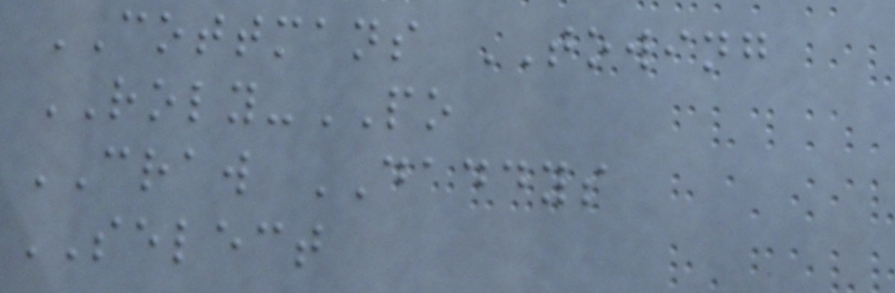COTTMANS TOWING
ROLY-PO
CRAW DADDYS
SELECT
